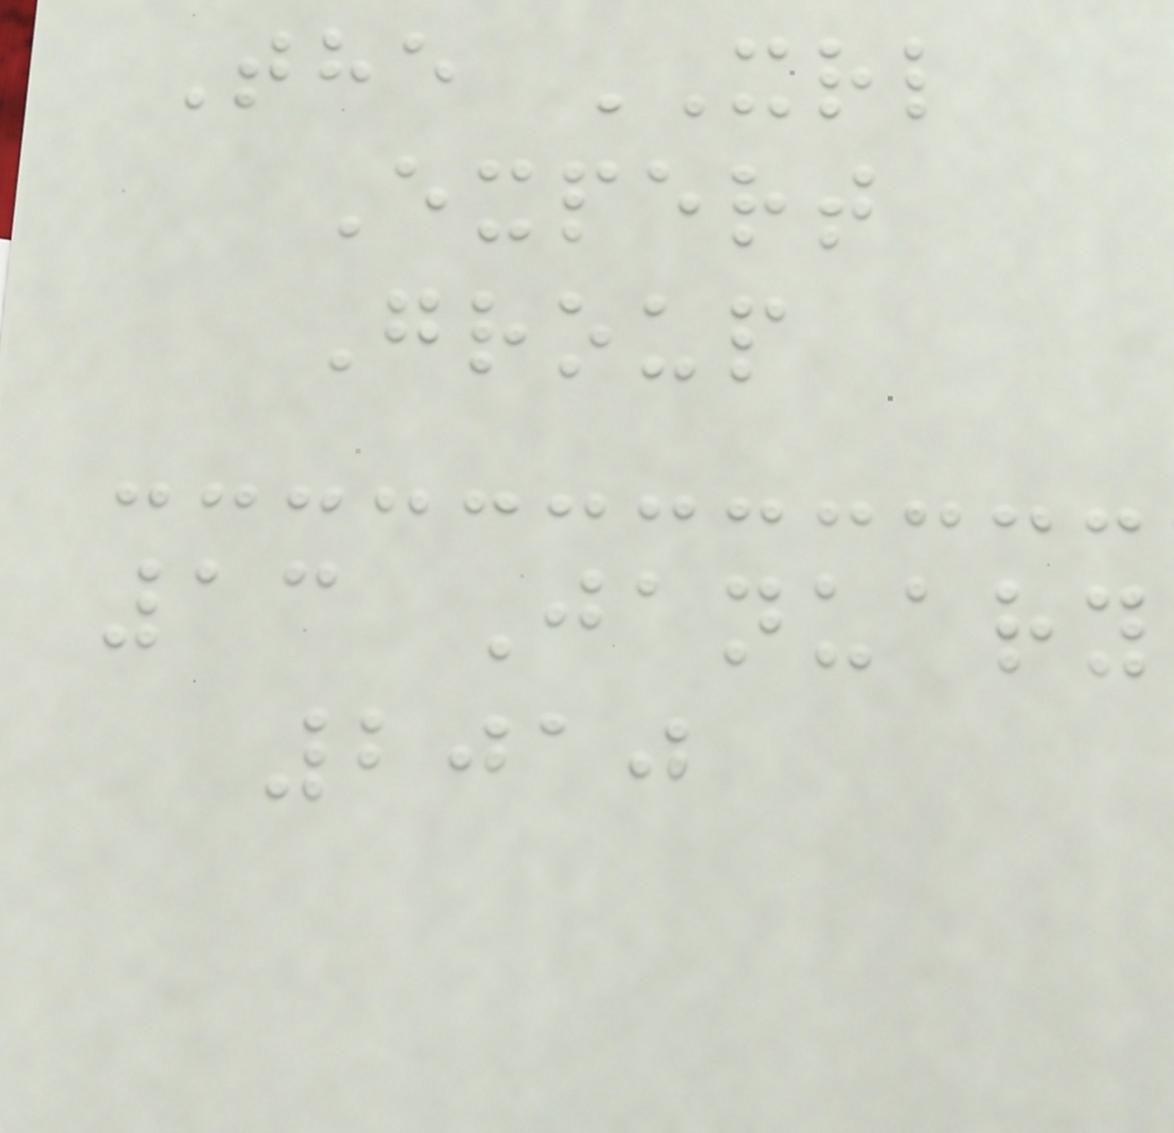The XRL
Expert
Group
13 January
2010
